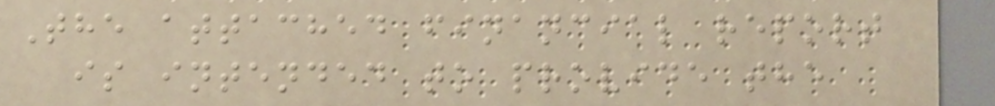The attached financial report
is intended to provide the
